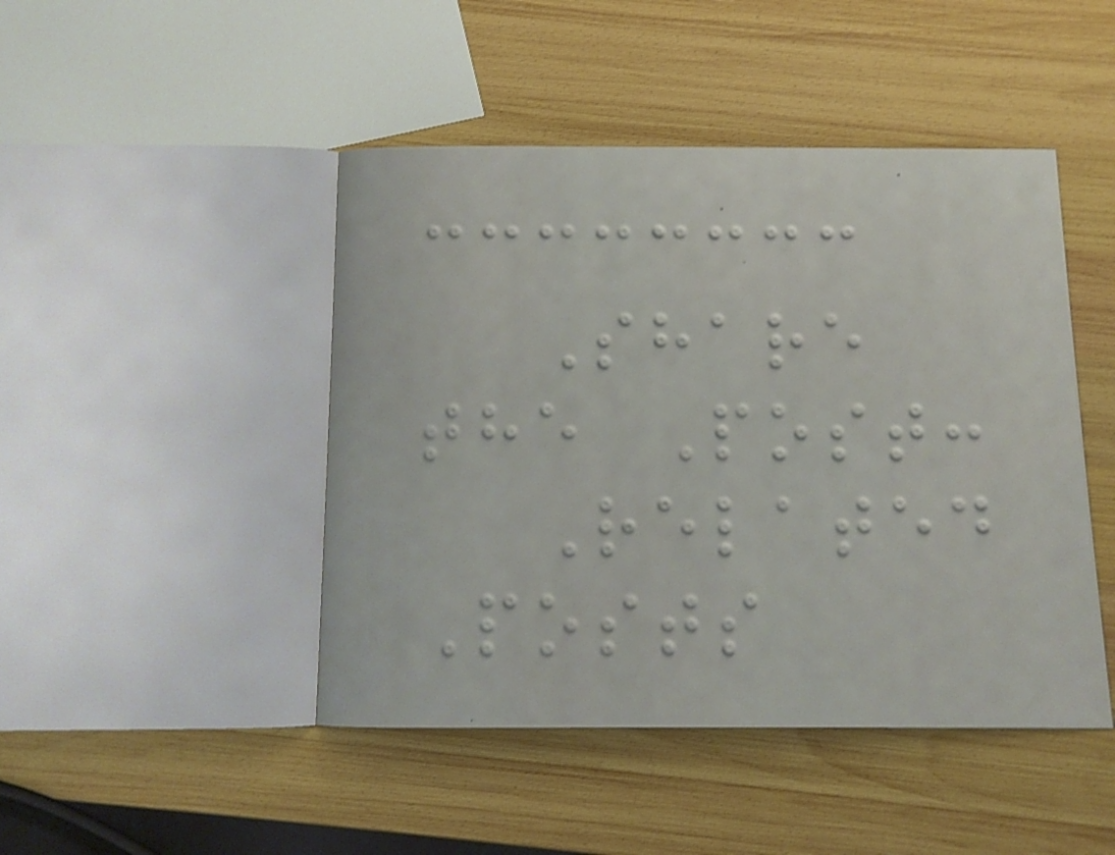Share
the Post:
Related
Posts
